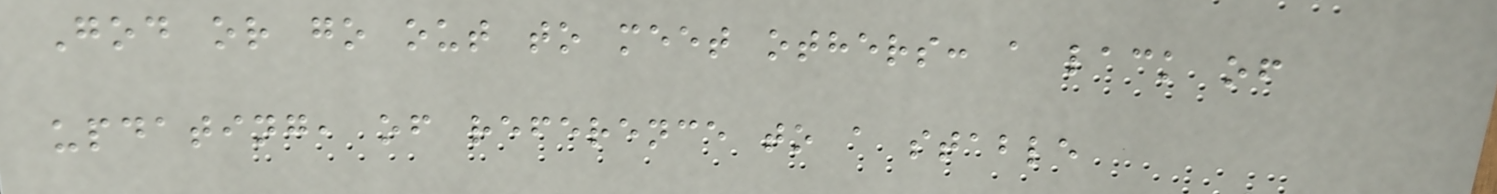God or go out to meet others: a lack of
updating, of reference to a stable
